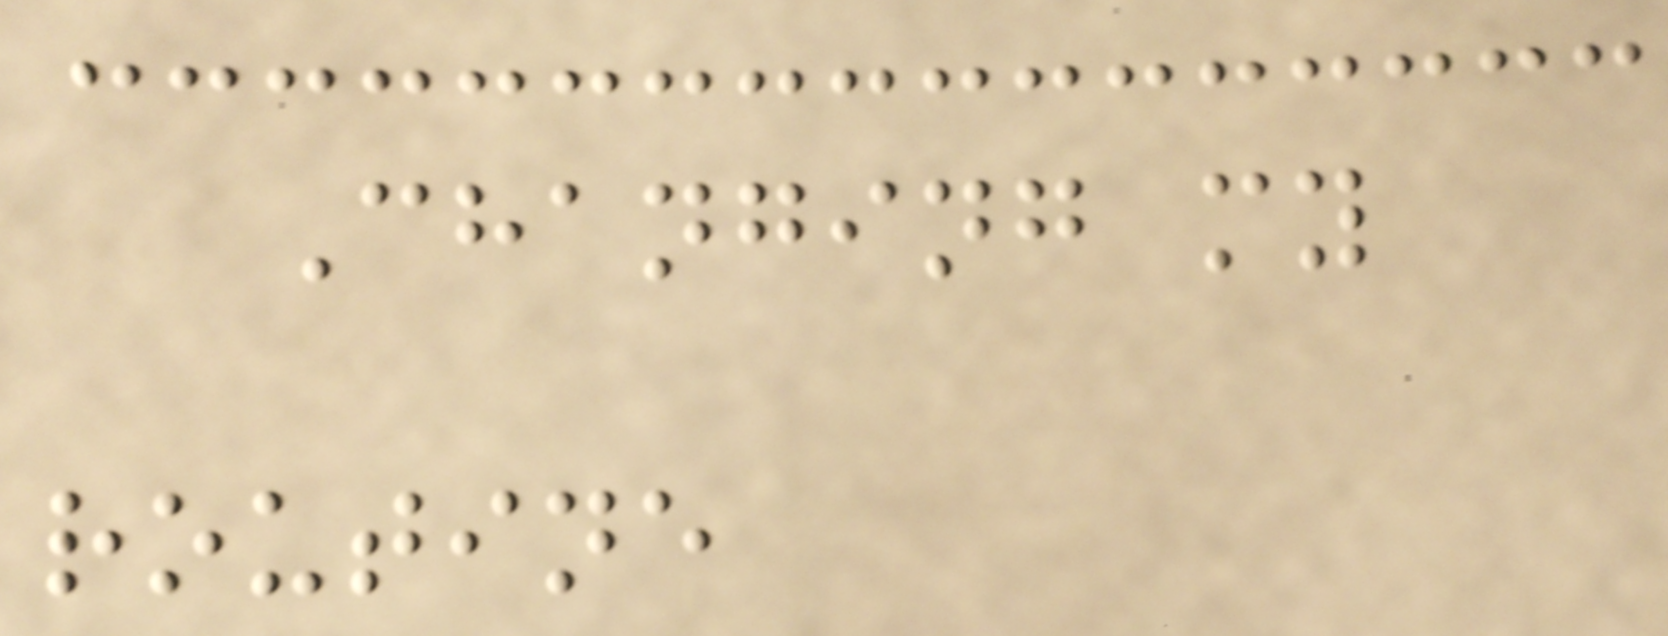Changing my
routine
